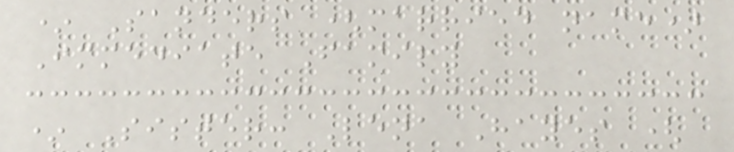* Sanders (married name)
Immediate Family
* Sister: Lena Hayes (
